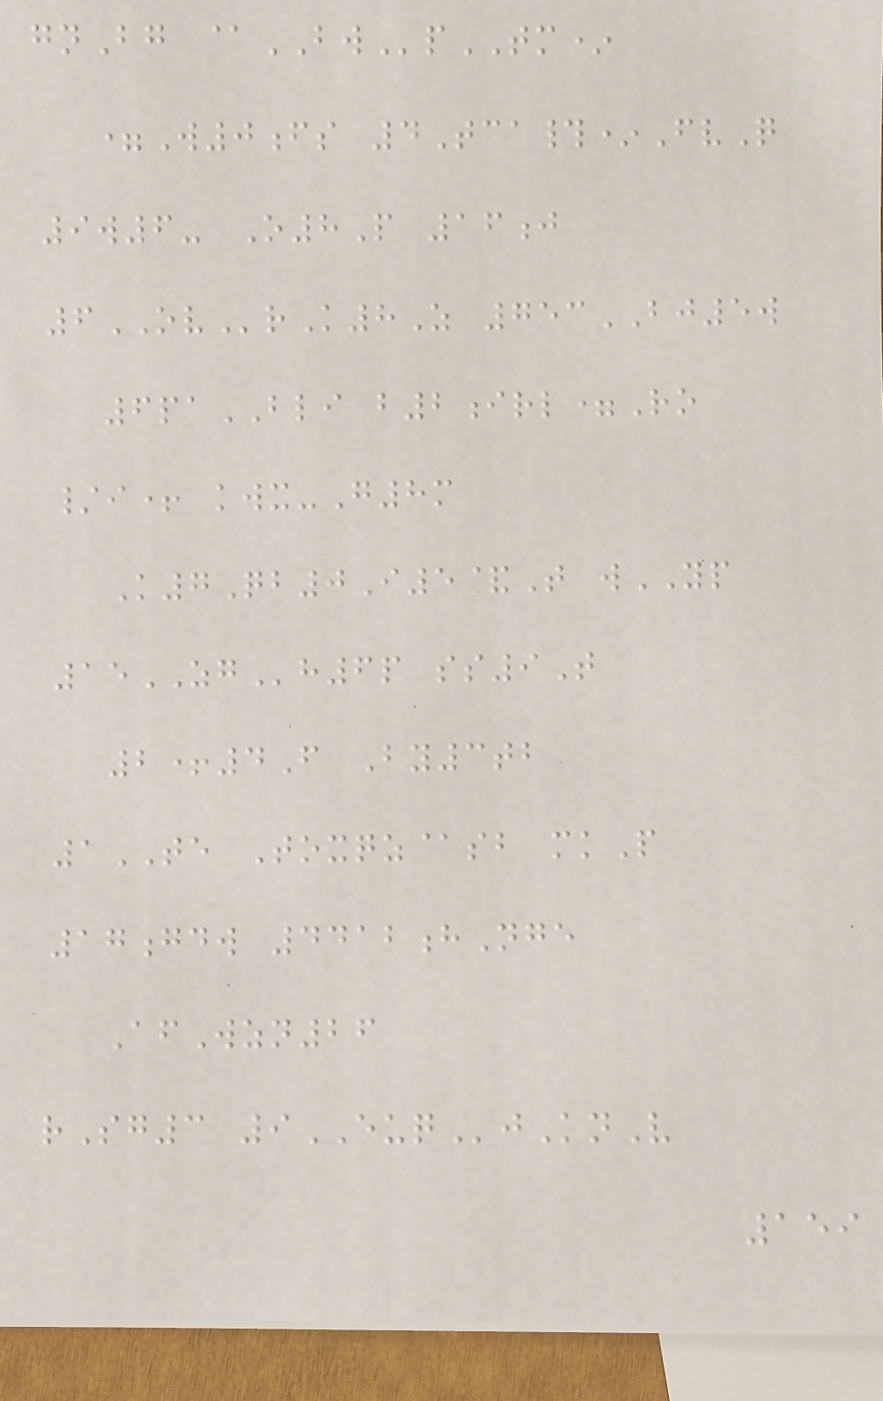gnBg @BWpTM*
=W0fs 4Tca#*FvQ
9w6- O8P 16j
6OVrK8Z 753BJ5w
6paBLI b2irl=Ro
/i+ kwx-G8m
K7Qb0I5&T wYP
15ZGh6p ss9T
2+4F By3tb
1TE Toxqz@sb mkP
17gdw 4412hNge
AfWzn26
rSg3 9EUQjKnV
159
